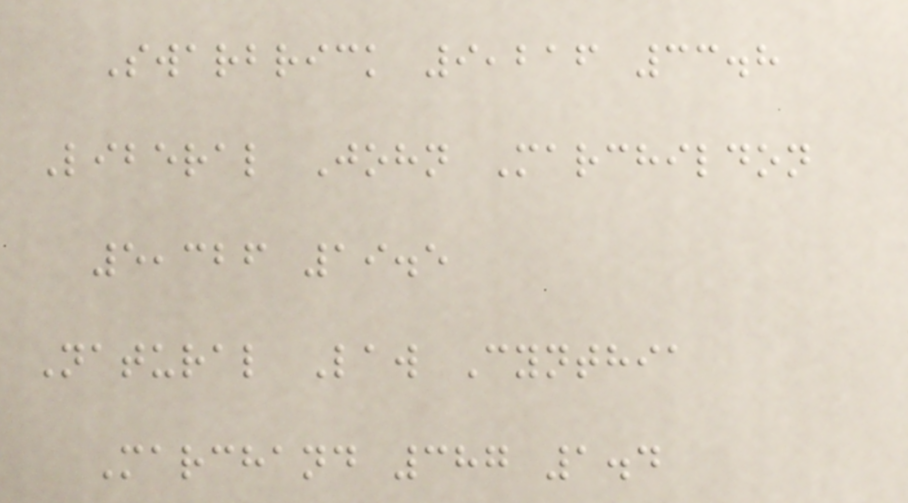Swarbrick 9,216 33.8
Liberal John Marchildon
5,326 19.5
Natural Law Cynthia
Marchand 387 1.4
